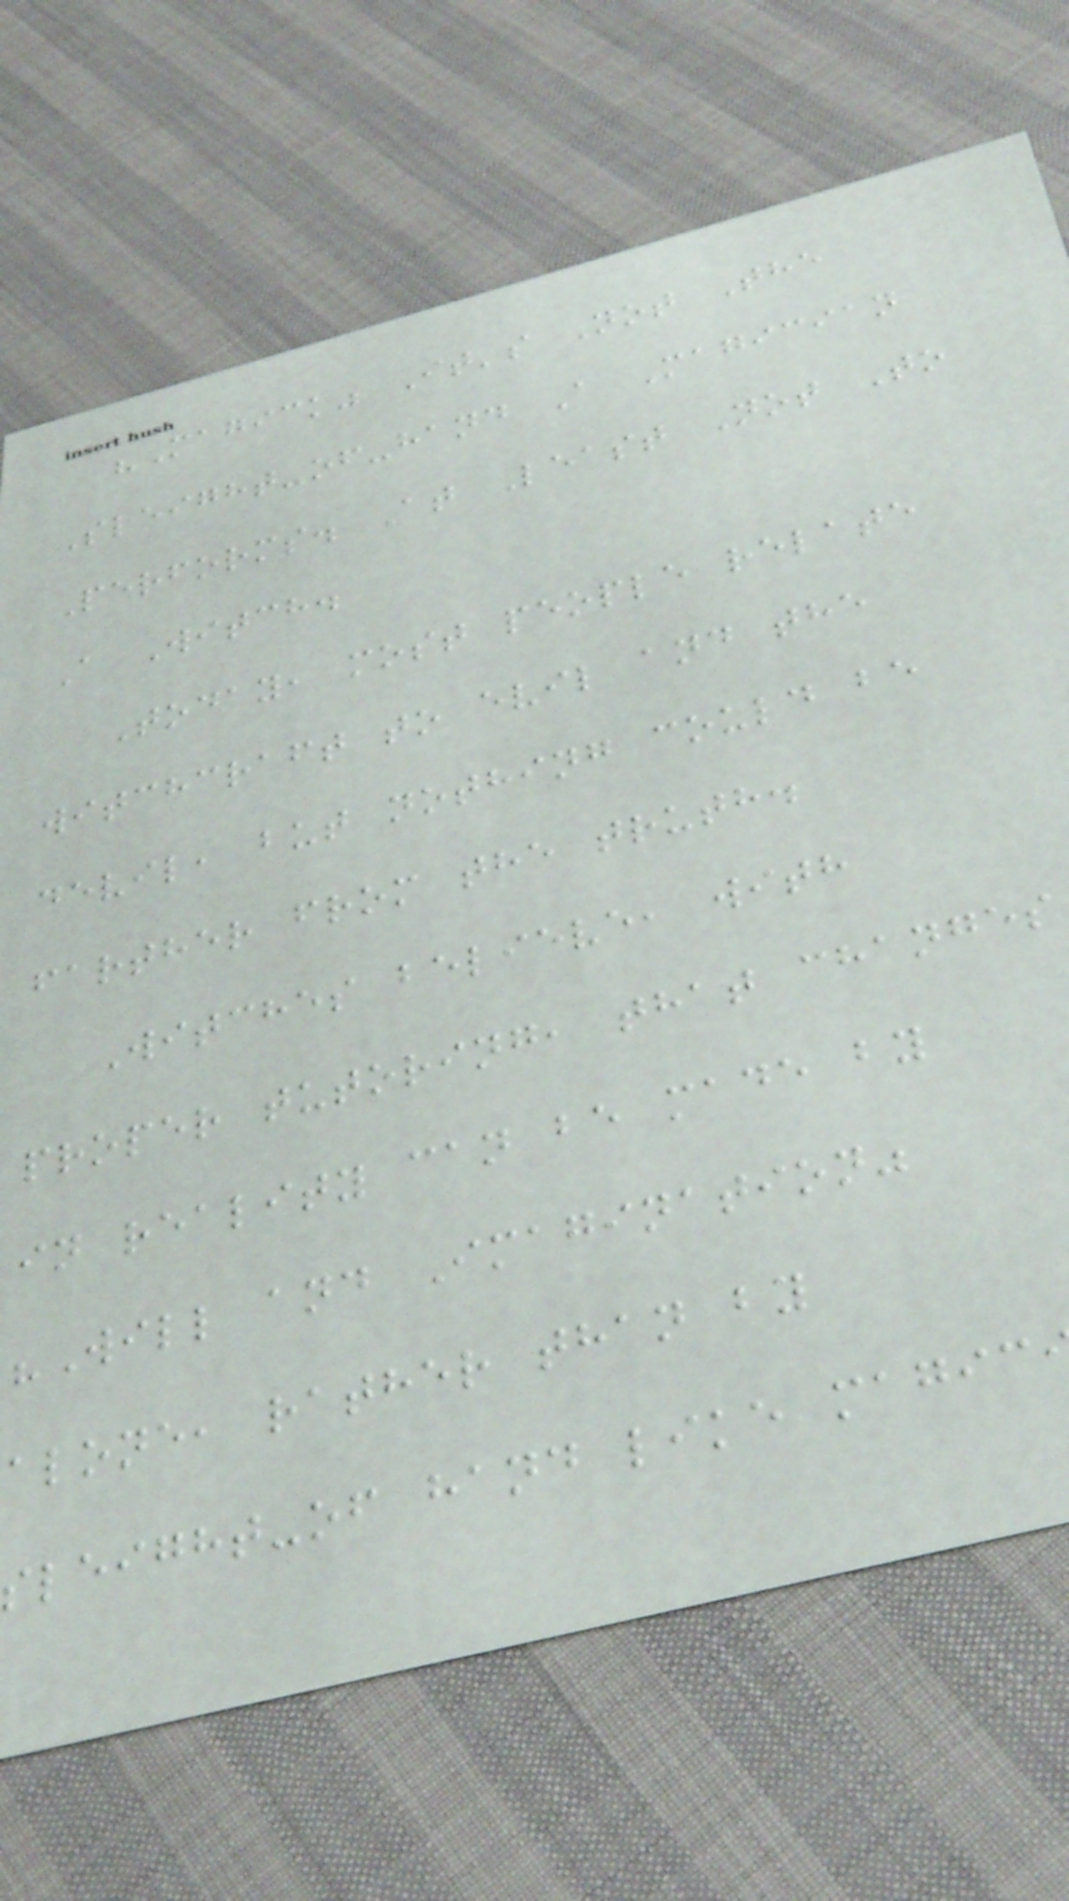"Magick" It's Not The
Sleight-of-hand A Magician
Performs. At Least Not To
A Witch.
Today, most people relate
witchcraft to evil and the
devil, but nothing could be
farther from the truth.
Witches believe, with
proper tutoring, that changes
in reality can be made by
"Will and Imagination"
alone, rather than by
sleight-of hand like magic
